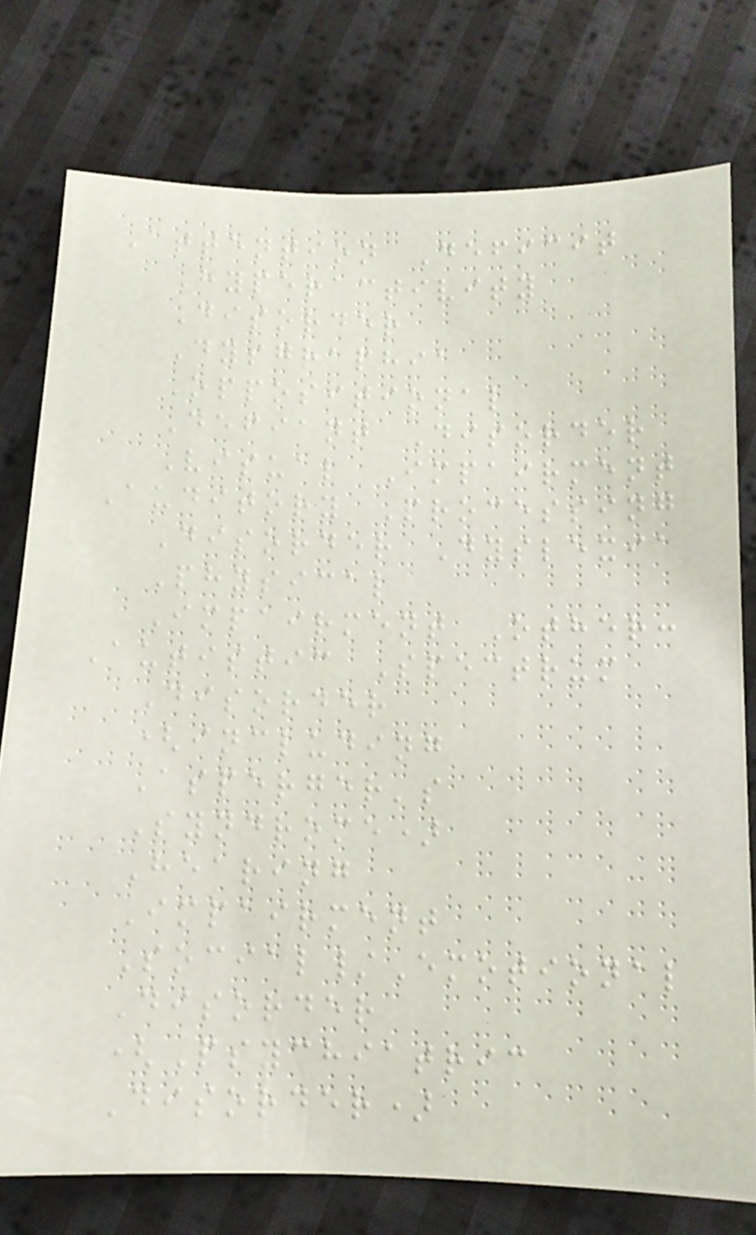Attention Deficit
Hyperactivity
Disorder
Dysgraphia
Oppositional
Defiant Disorder
Visual Impairment
Auditory Processing
Disorder Dyslexia
Physical
Impairment Other:
Autistic Spectrum
Disorder
(including
Asperger's
Syndrome)
Hearing
Impairment
Social/Emotional
Disorder
(Psychiatric
Disorder)
